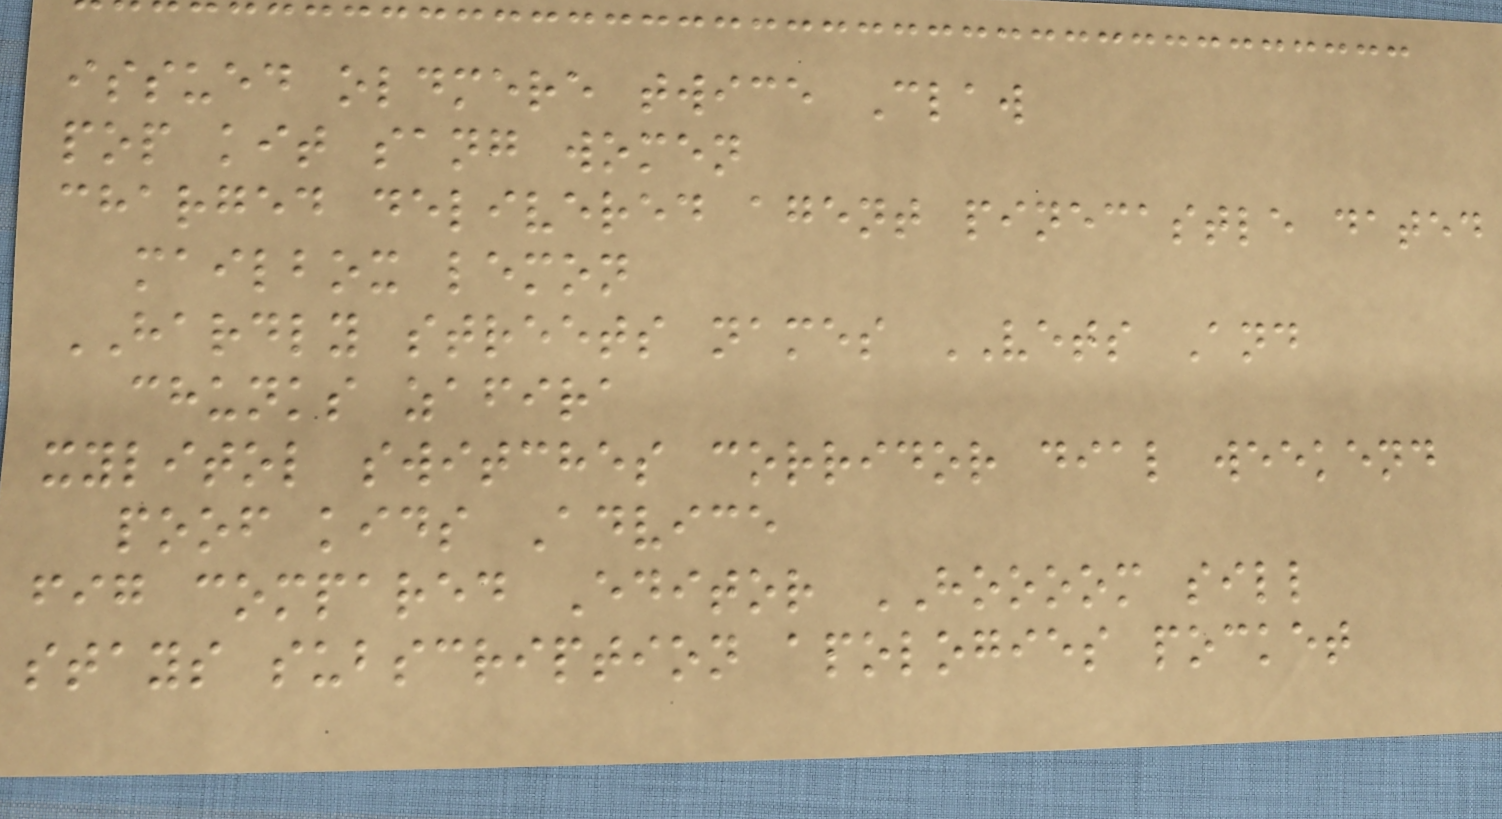issued oldmere twice Claw
pop kit sang women
charged delivered agent pinecastle dated
mailbox lemon
HARDLY streets names VETS And
chunks zafira
xylitol switches corridor dial weekend
poof kids Advice
fig compared Editor HOOOOM sill
stays subscription apologies pocket
